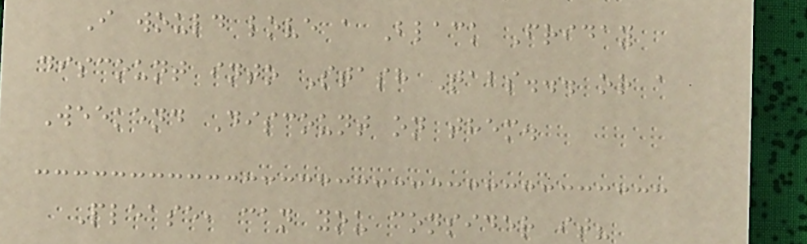I would love a Black Friday
discount into Stash Tabs... or a
Weekend Discount on them.
Please, can you consider it?
